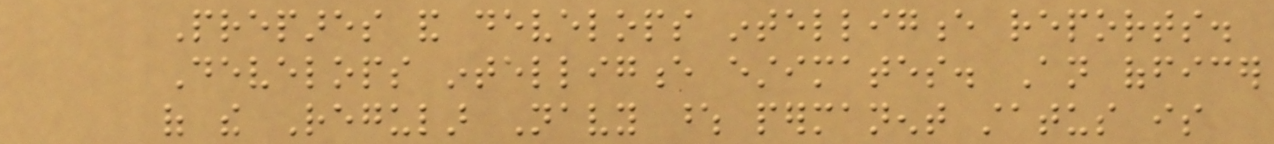Prepares and develops intelligence reports.
Develops intelligence estimates. An officer
of the Regular Navy whose permanent status is
